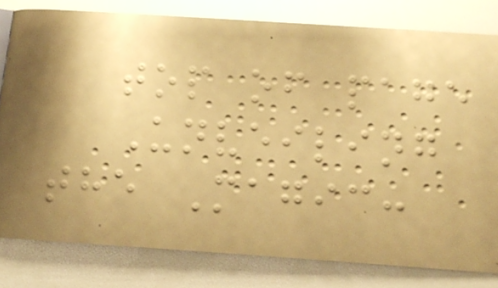top of page
Unveiling
the Magic:
